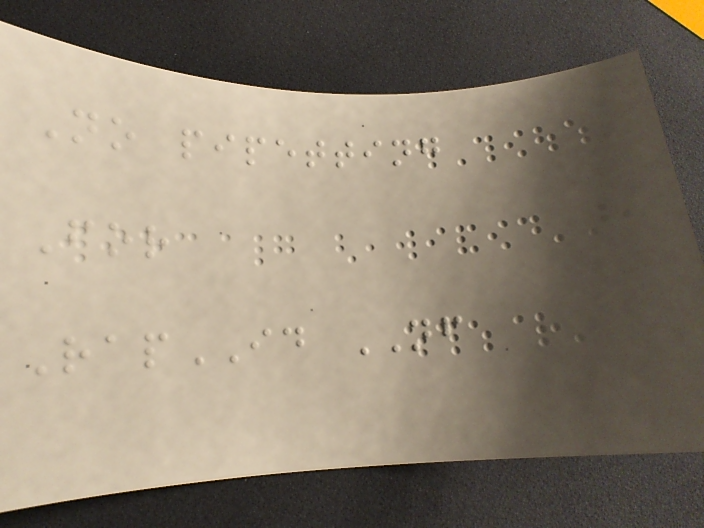No pipetting
For
RapID NF
